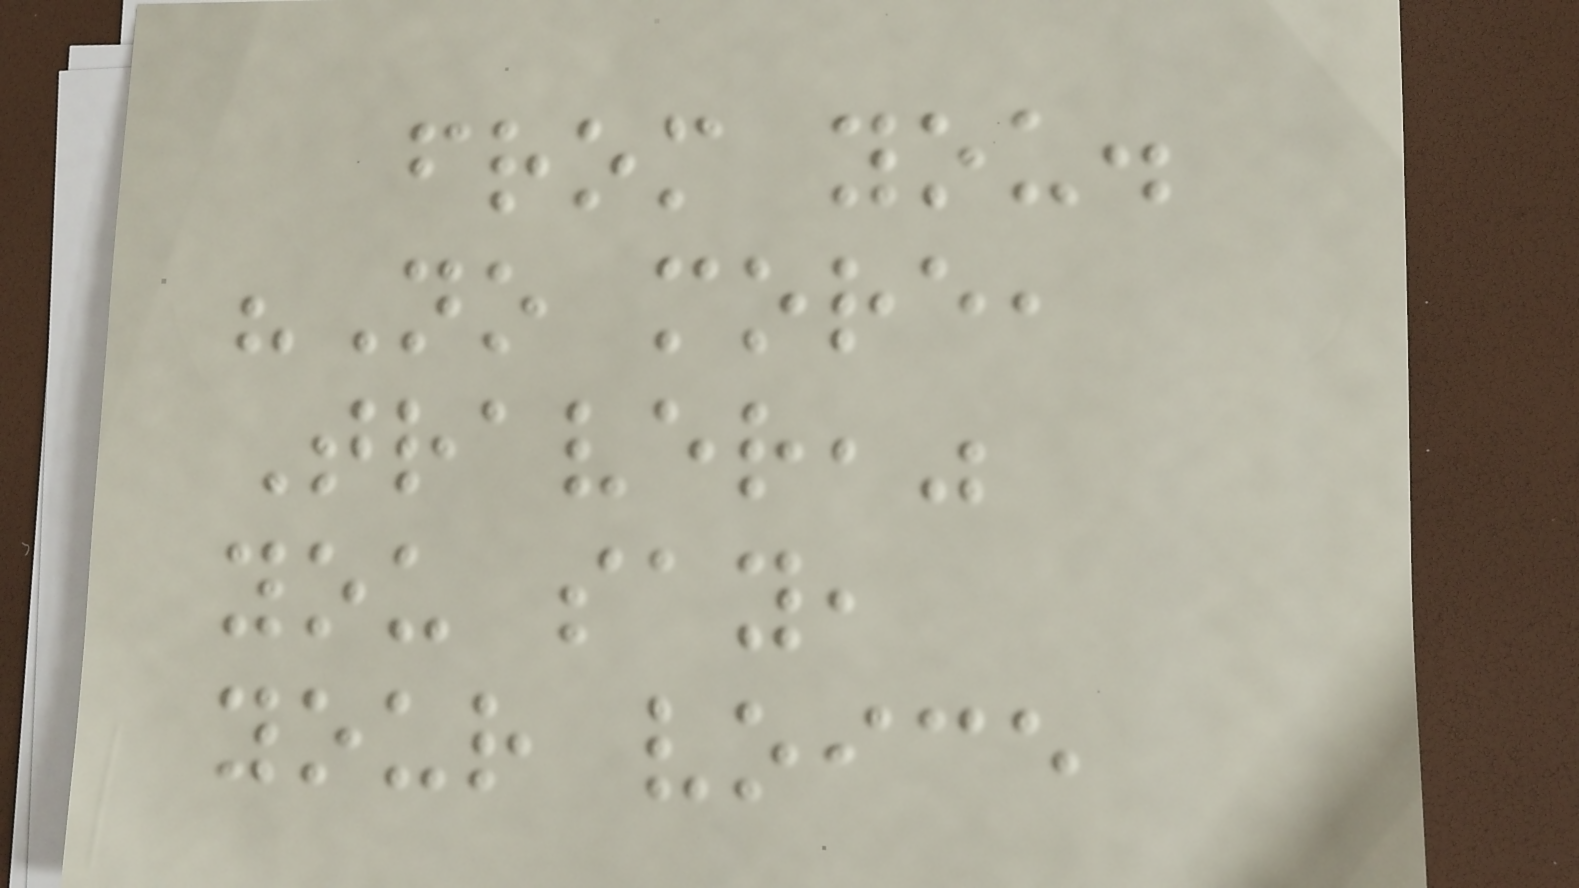from you.
"No more,
Traver,"
you say,
your voice
